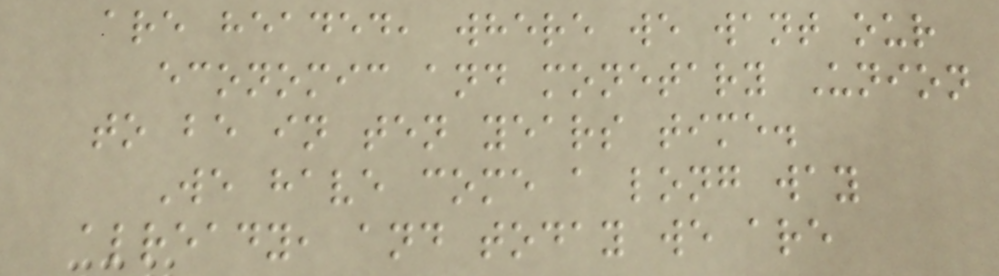are headed, where we want our
economic and monetary Union
to be in ten years time.
We have come a long way
already, and today we are
